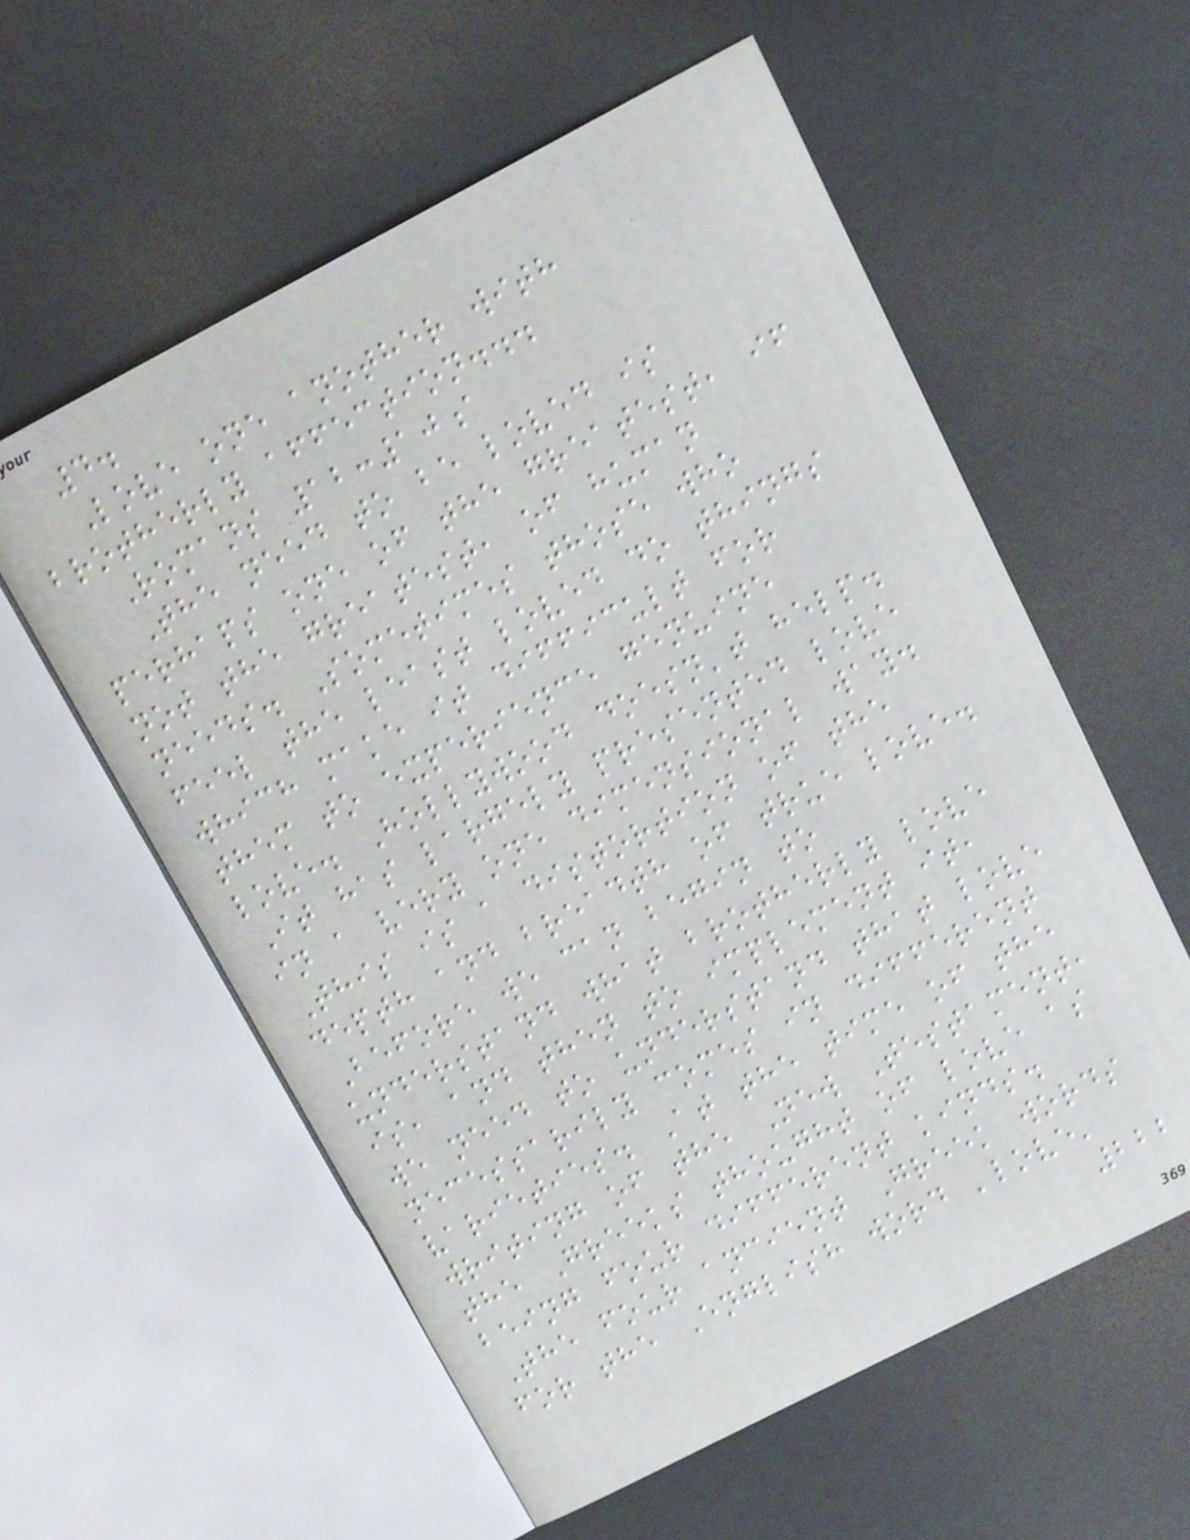4.
Love one another with
brotherly affection...
Romans 12:10a
The need to be loved is
perhaps one of the greatest, if
not the greatest, of human
needs. Sometimes those who
feel the least loved do things
which make it difficult for
them to experience genuine
love. Hollywood doesn't help.
It has largely presented love
in a very one dimensional way.
This is a distortion of the
depth and breadth of true love.
Before we can begin to
understand what brotherly love
is, and then to implement it,
we need to understand that love
necessarily comes in different
varieties. At the time of the
writing of the New Testament,
the Greeks thought of love as
being four different kinds.
The four ancient Greek words
for the English word 'love'
222
